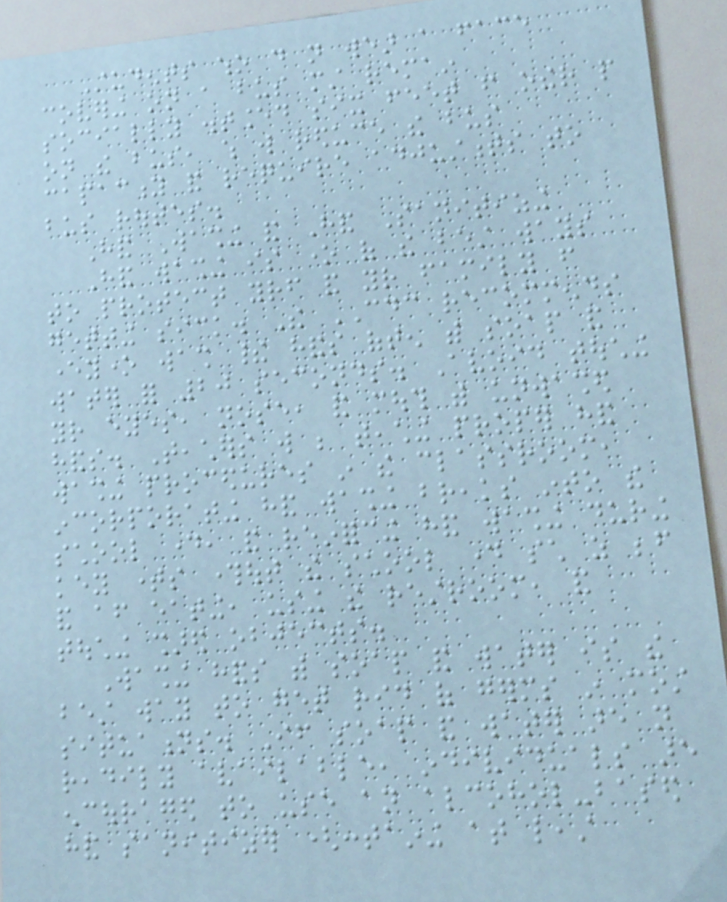Students who do not wear a face
covering on a bus must remain
socially distanced six feet from other people
on the bus, which will reduce the bus
capacity and require adjustments to
bus routes.
Hand Washing and Hand Sanitizing
Hand washing is one of the best ways
to protect yourself and your family from
getting sick. The CDC recommends
everyone wash their hands often with soap and
water for 20 seconds. Avoid touching
your eyes, nose, and mouth with unwashed
hands. Teachers will be teaching proper hand
washing procedures in the classroom,
incorporating hand washing breaks into the
school day, and reinforcing hand washing during
key times throughout the school day such as before
and after eating, using the restroom, and
touching shared objects.
Washing hands with soap and water is the
best way to get rid of germs in most
situations. If soap and water are not
readily available, individuals are
encouraged to use an alcohol-based
hand sanitizer (containing at least
